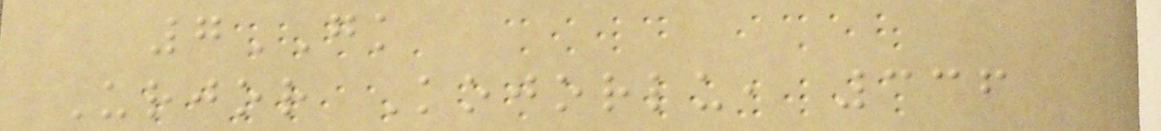7GK
Urjor Kojorlu, 336
